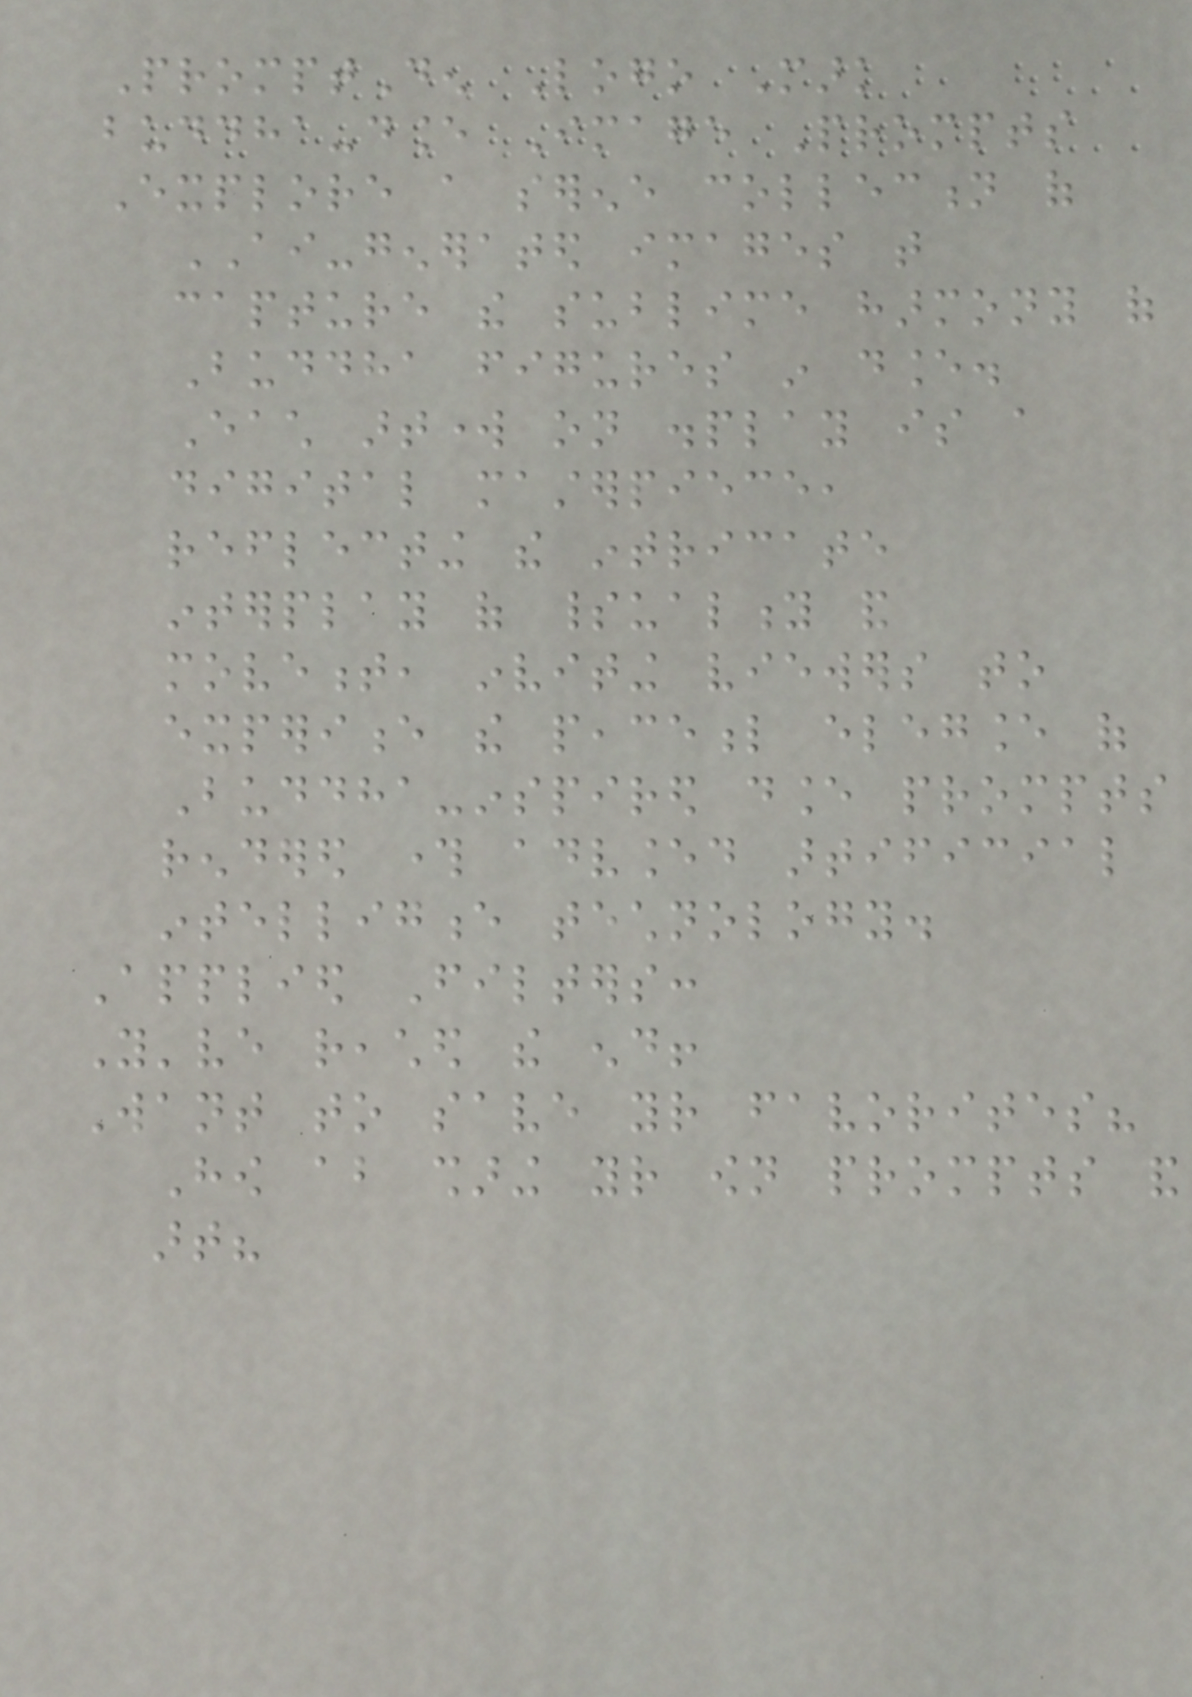PromptDen Logo Mark
buddha-dance Image Prompts
Explore a serene collection of
AI-generated images that
capture the sublime harmony of
Buddha figures in dance.
Each artwork on display is a
digital masterpiece,
reflecting the intricate
interplay of spirituality and
movement, inviting viewers to
experience the peaceful elegance of
Buddha-inspired dance prompts
rendered through advanced artificial
intelligence technology.
Applied Filters:
You've reached the end!
Want to save your favorites?
How about sharing your own prompts and
art?
